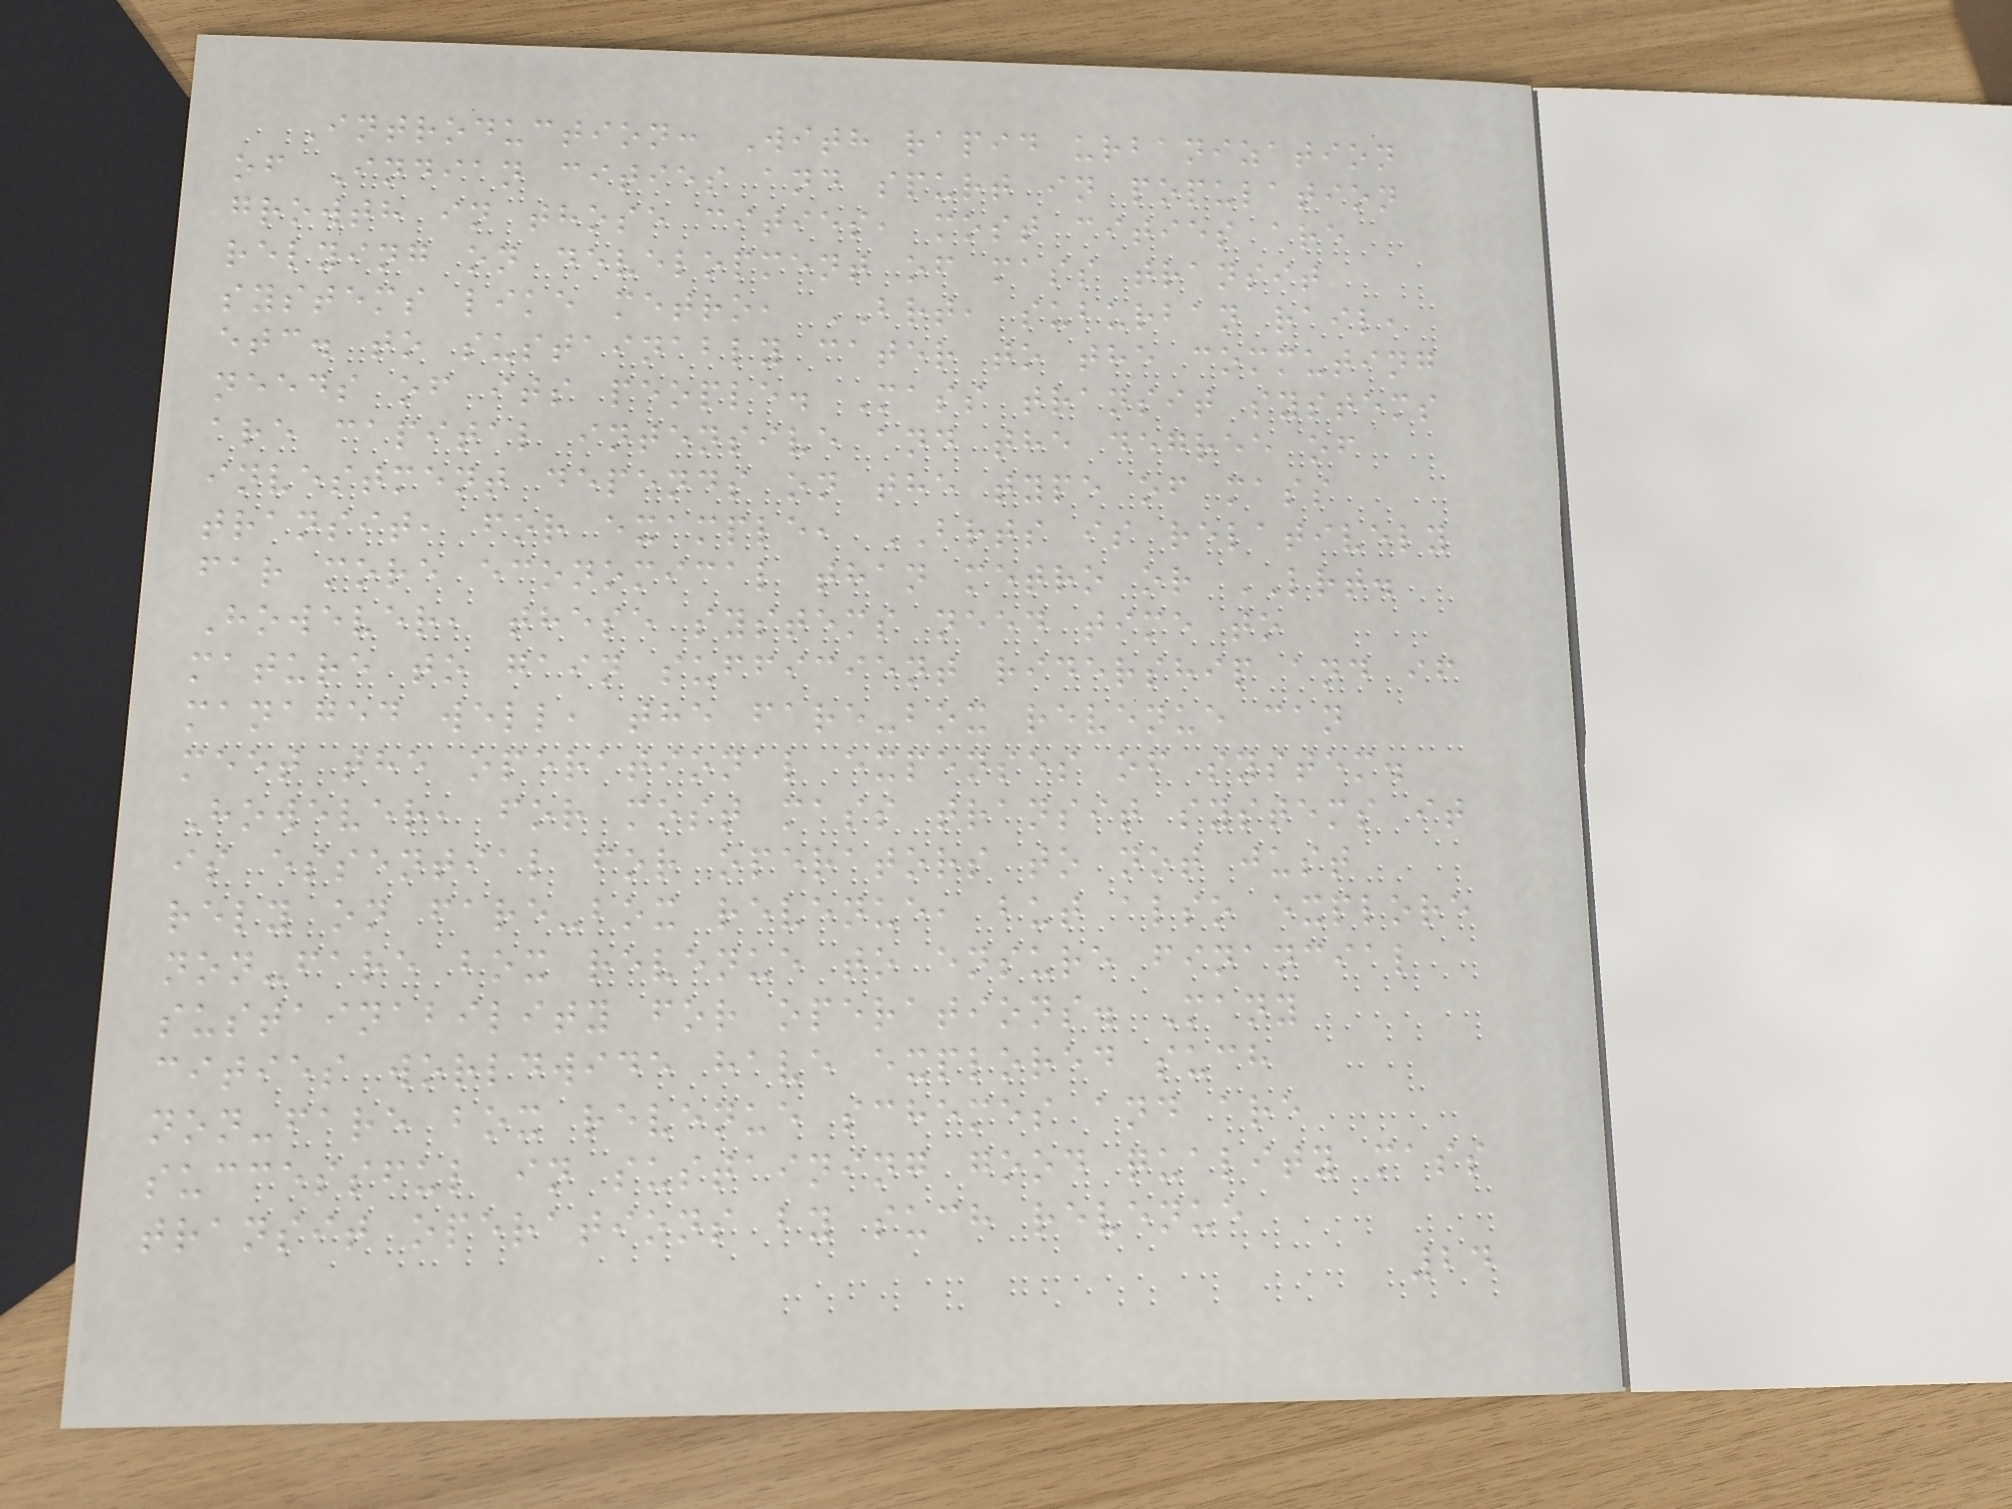Introduction: With rapid urbanization
of Indian cities and spurt in population
growth in those cities, most cities are
relying on development of mass transit
systems like metro, BRT, suburban rail,
etc. to sustainably cater to the commuting
needs of its people. Mass transit systems
are capital intensive and the degree of
investment depends on the type of mass
transit, for example, BRTS is relatively
far more economical than metro or LRT.
However, these systems need time to
mature to gain sufficient ridership and if
managed well, the fare-box revenue can
meet the operational expenses of system.
However, for most mass transit systems it
is essential for operators to not just
rely on fare-box revenue, but also explore
non-fare box revenue to ensure financial
sustainability for operations. Many
cities worldwide have explored such
non-fare box revenue schemes and are
successful in sustaining good quality mass
transit operations by such revenue
24
